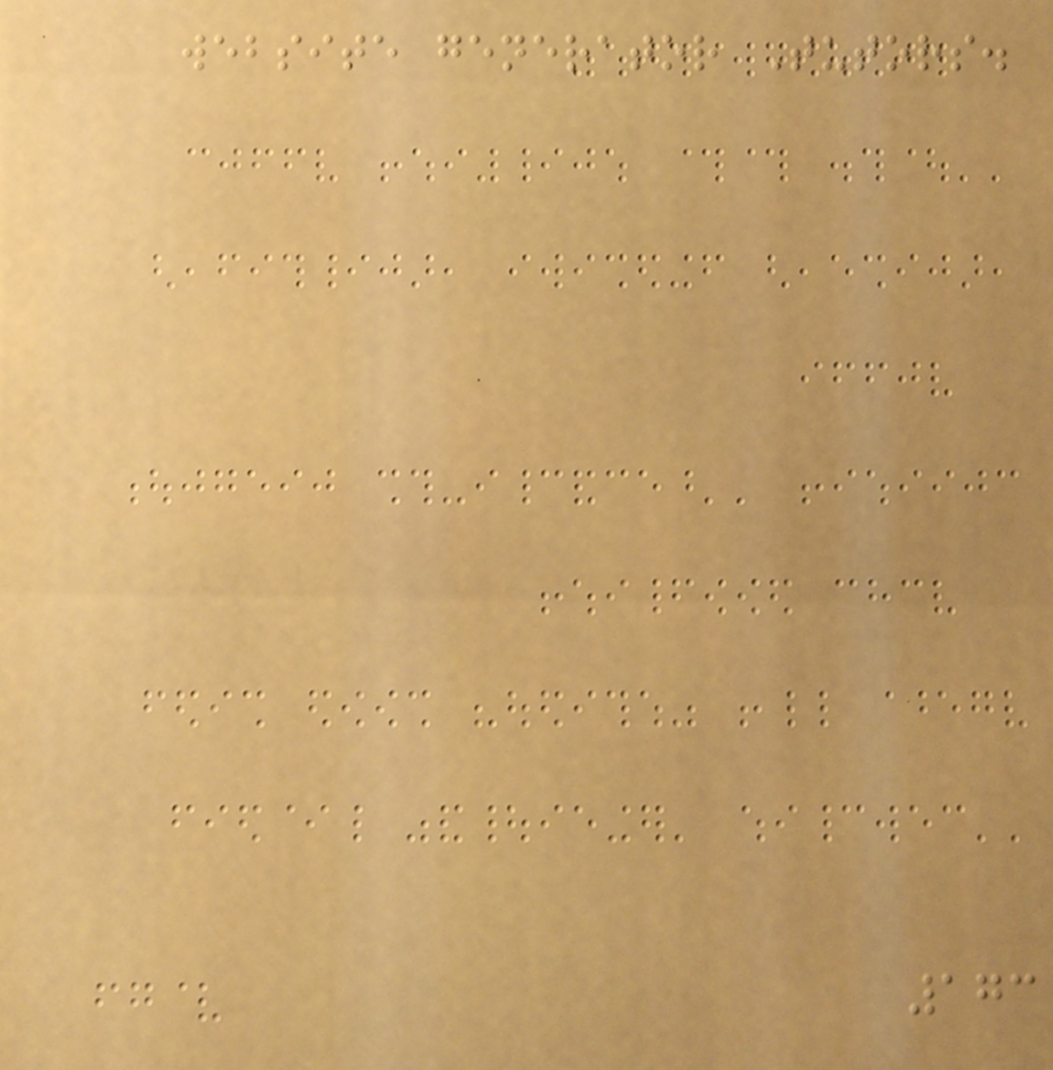website generator Tutors.
173
